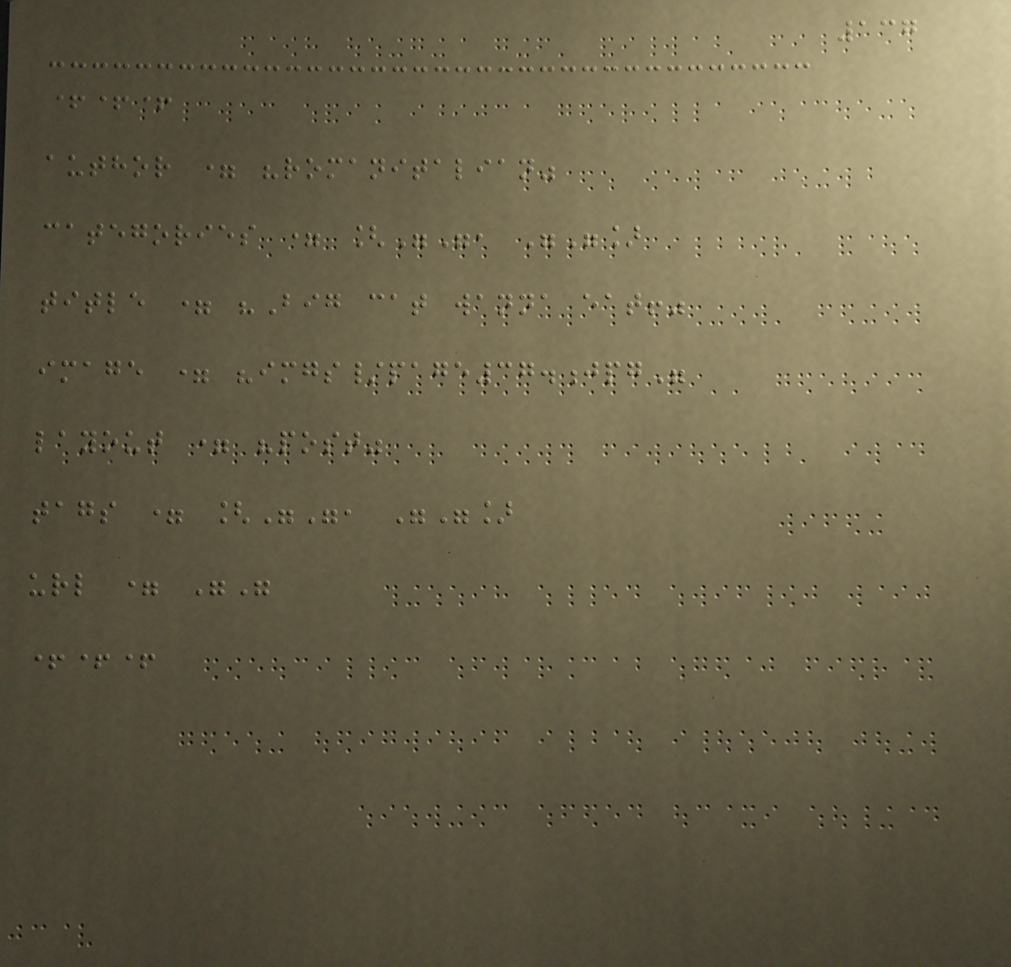137
+++
author = "romanitalian"
categories = ["", ""]
title = "Big cat wanna eat!"
image = "imgs/page37.jpg"
layout = "post"
tags = ["", ""]
url = ""
+++
